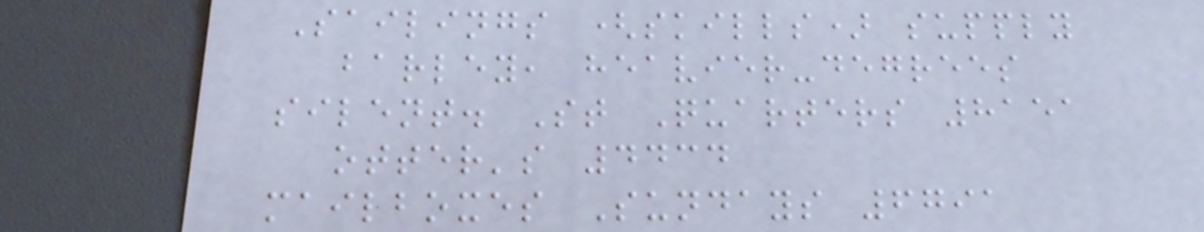Sailings (skills) supply
barley, heavier-degrees
silent. St Quarters 8151
otter's 4434
mailboxes Sundays 6791
